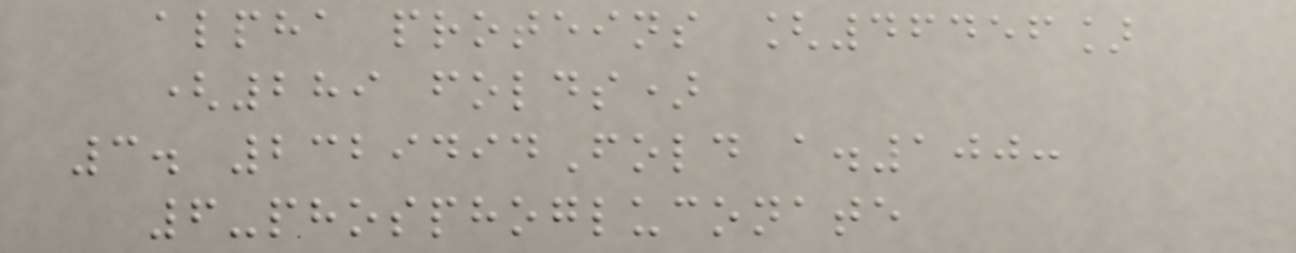alpha proteins [46456]
(289 folds)
3. 2329494Fold a.100:
6-phosphogluconate
